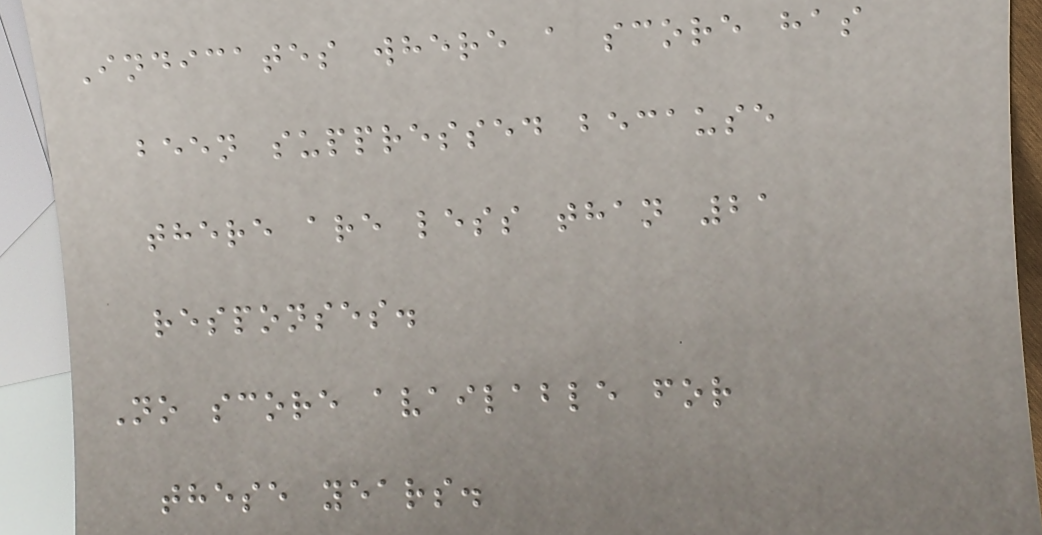Indicates where a score has
been suppressed because
there are less than 21
responses.
No score available for
these years.
